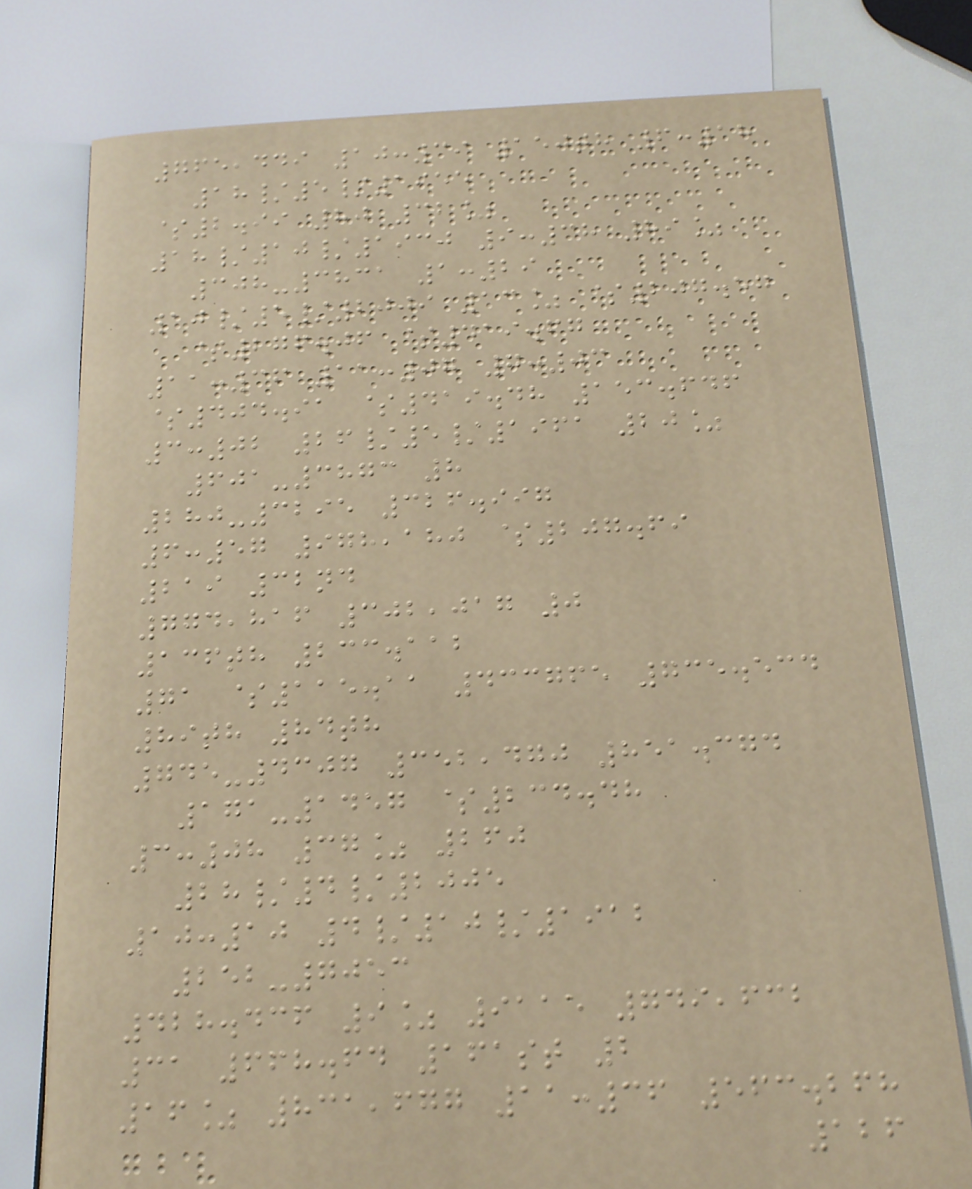765,449 10:39 150th 6:18
18/5/1955
$2.99 80 32%
18/10/1930 9:38 89%
308-3831 1:29
10/5/2009 13% $207.57
$276.06 $419.67
11:36 11:07 7:03
$404.91 $419.48 153.646
3:02 26/5/1961 20%
601-3873 8
280-3295 326.997
6:57 978,180 $207.69
219 32nd
774,816 302,017 0
136th 233.112
71 $115.11 433765 735.534
89th 84th
745-4307 352,470 851.374
171-1457 $234.48
3:08 37% 260
28/4/2005
10:10 4/10/1912
252-7053
428.436 9% 9115 749,632
31 668.64 161st 2
16% 831,677 11:36 563.268
126
